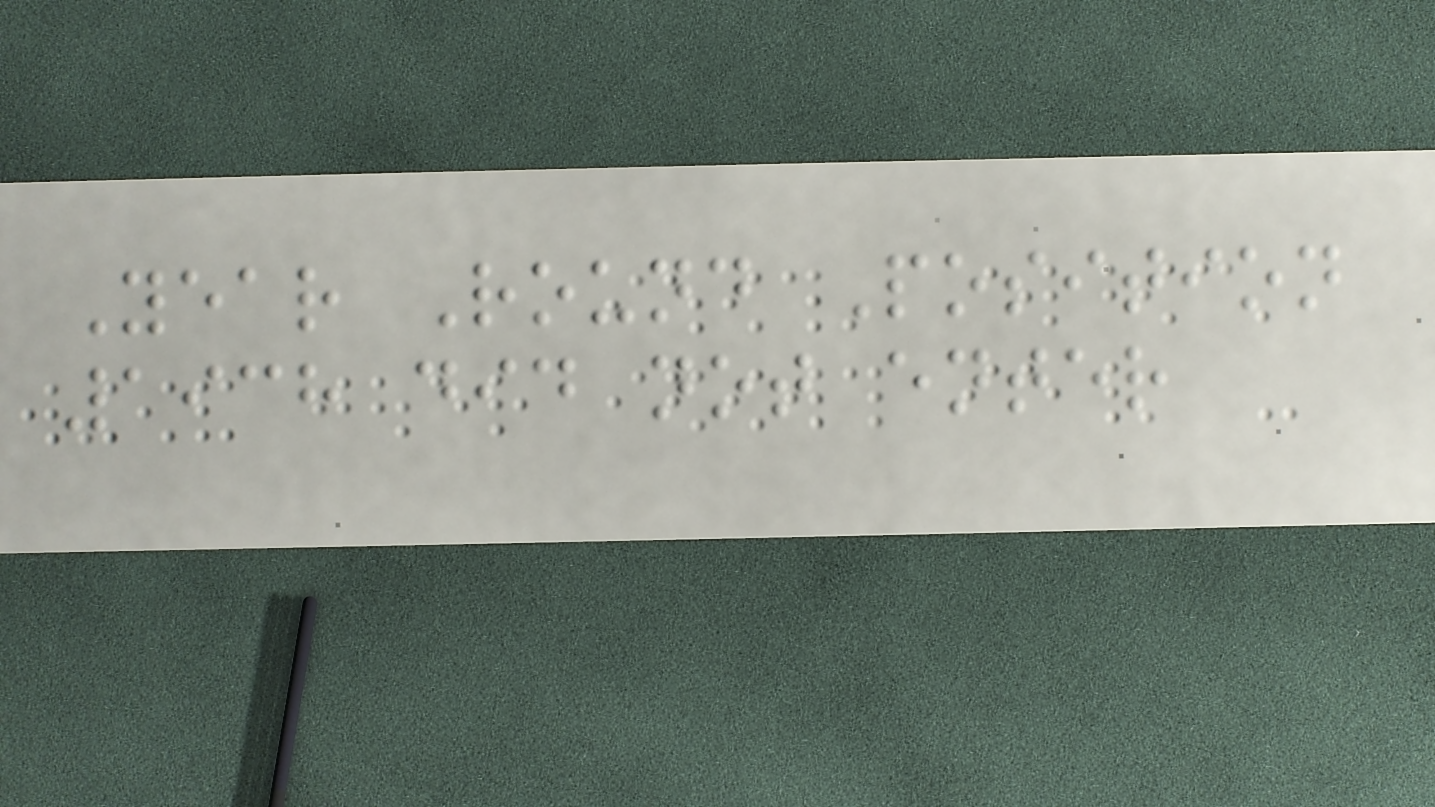Year Round Position
1938 did not enter
